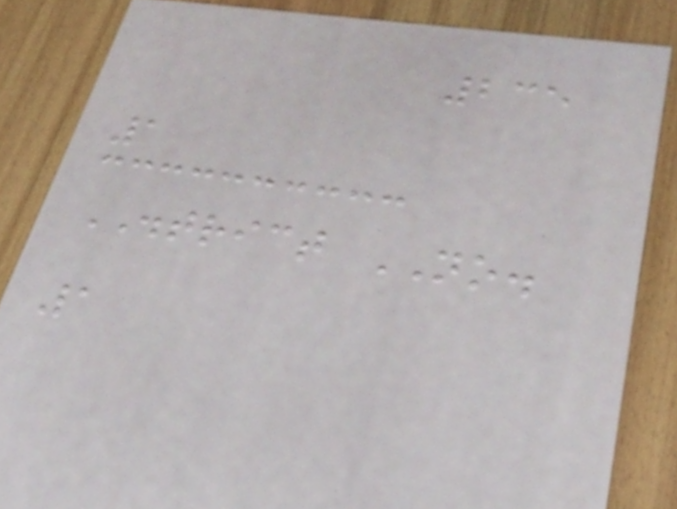235
1
DISTRICT NO.
1
